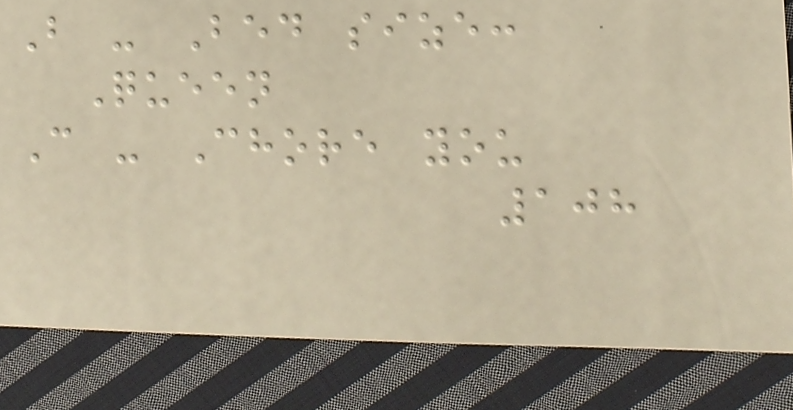B - Bed size:
Queen
C - Chore you
108
